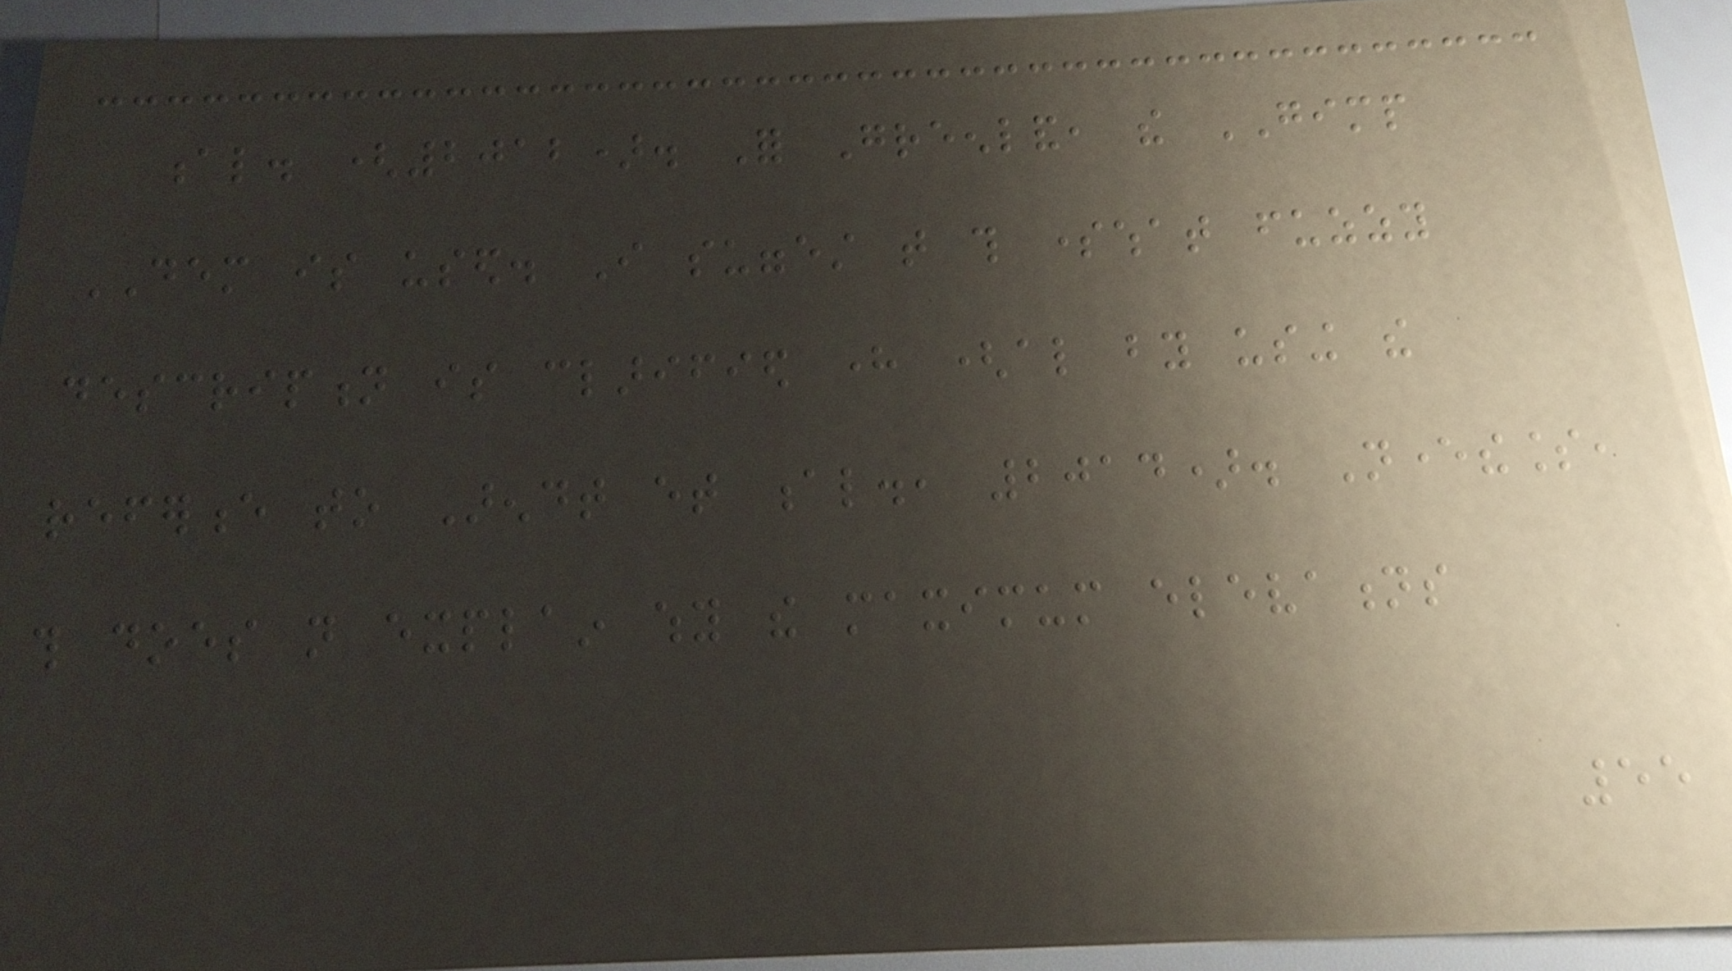al. (2012). For Greenland, the GIMP
DEM is used. I suggest that this somewhat fuzzy
description is clarified here (also by using the
reference to Arendt et al., 2014). Nevertheless,
this does not explain why the maximum elevations
55
